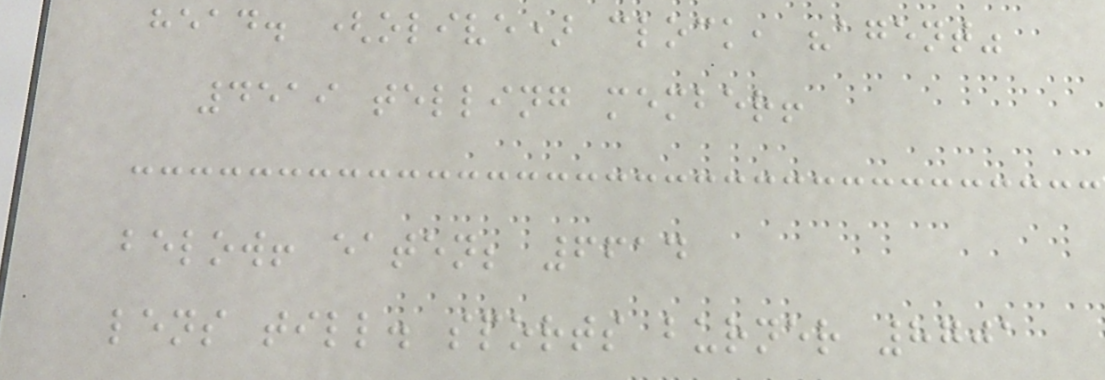head. (olive) clock, "agent"
4519 telling member!
below! eaten; 6614
lens till. sports burner 8701
